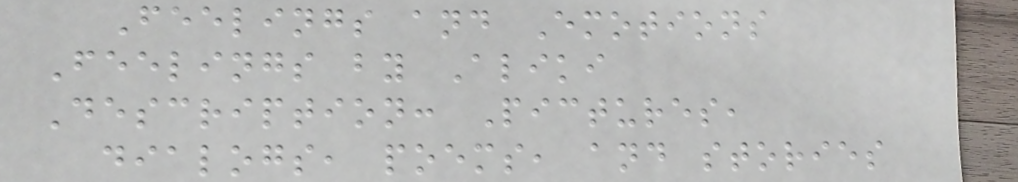Feelings and Emotions
Feelings by Aliki
Description: Pictures,
dialogs, poems, and stories
